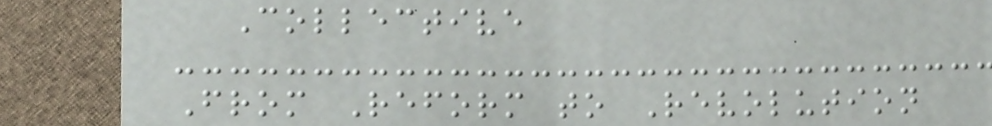Collective
From Reform to Revolution
